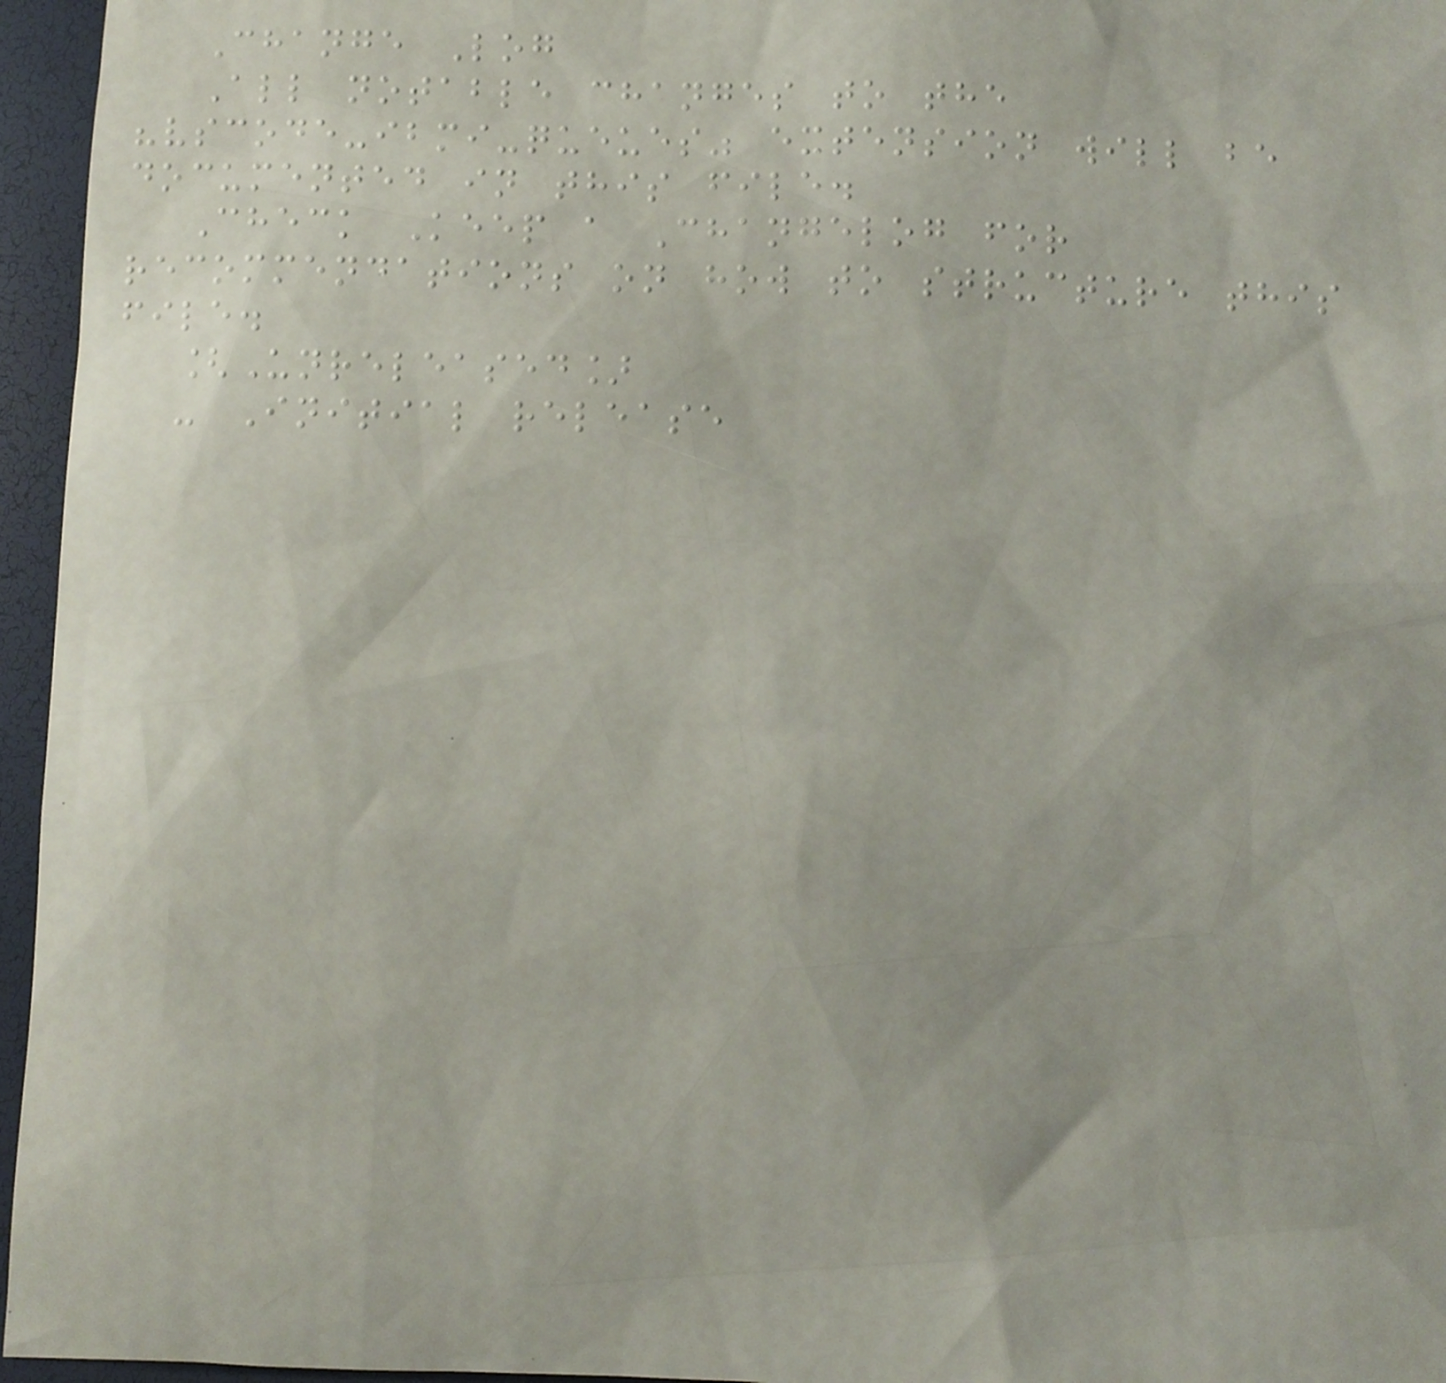Change Log
All notable changes to the
"vscode-ibmi-queues" extension will be
documented in this file.
Check Keep a Changelog for
recommendations on how to structure this
file.
[Unreleased]
- Initial release
